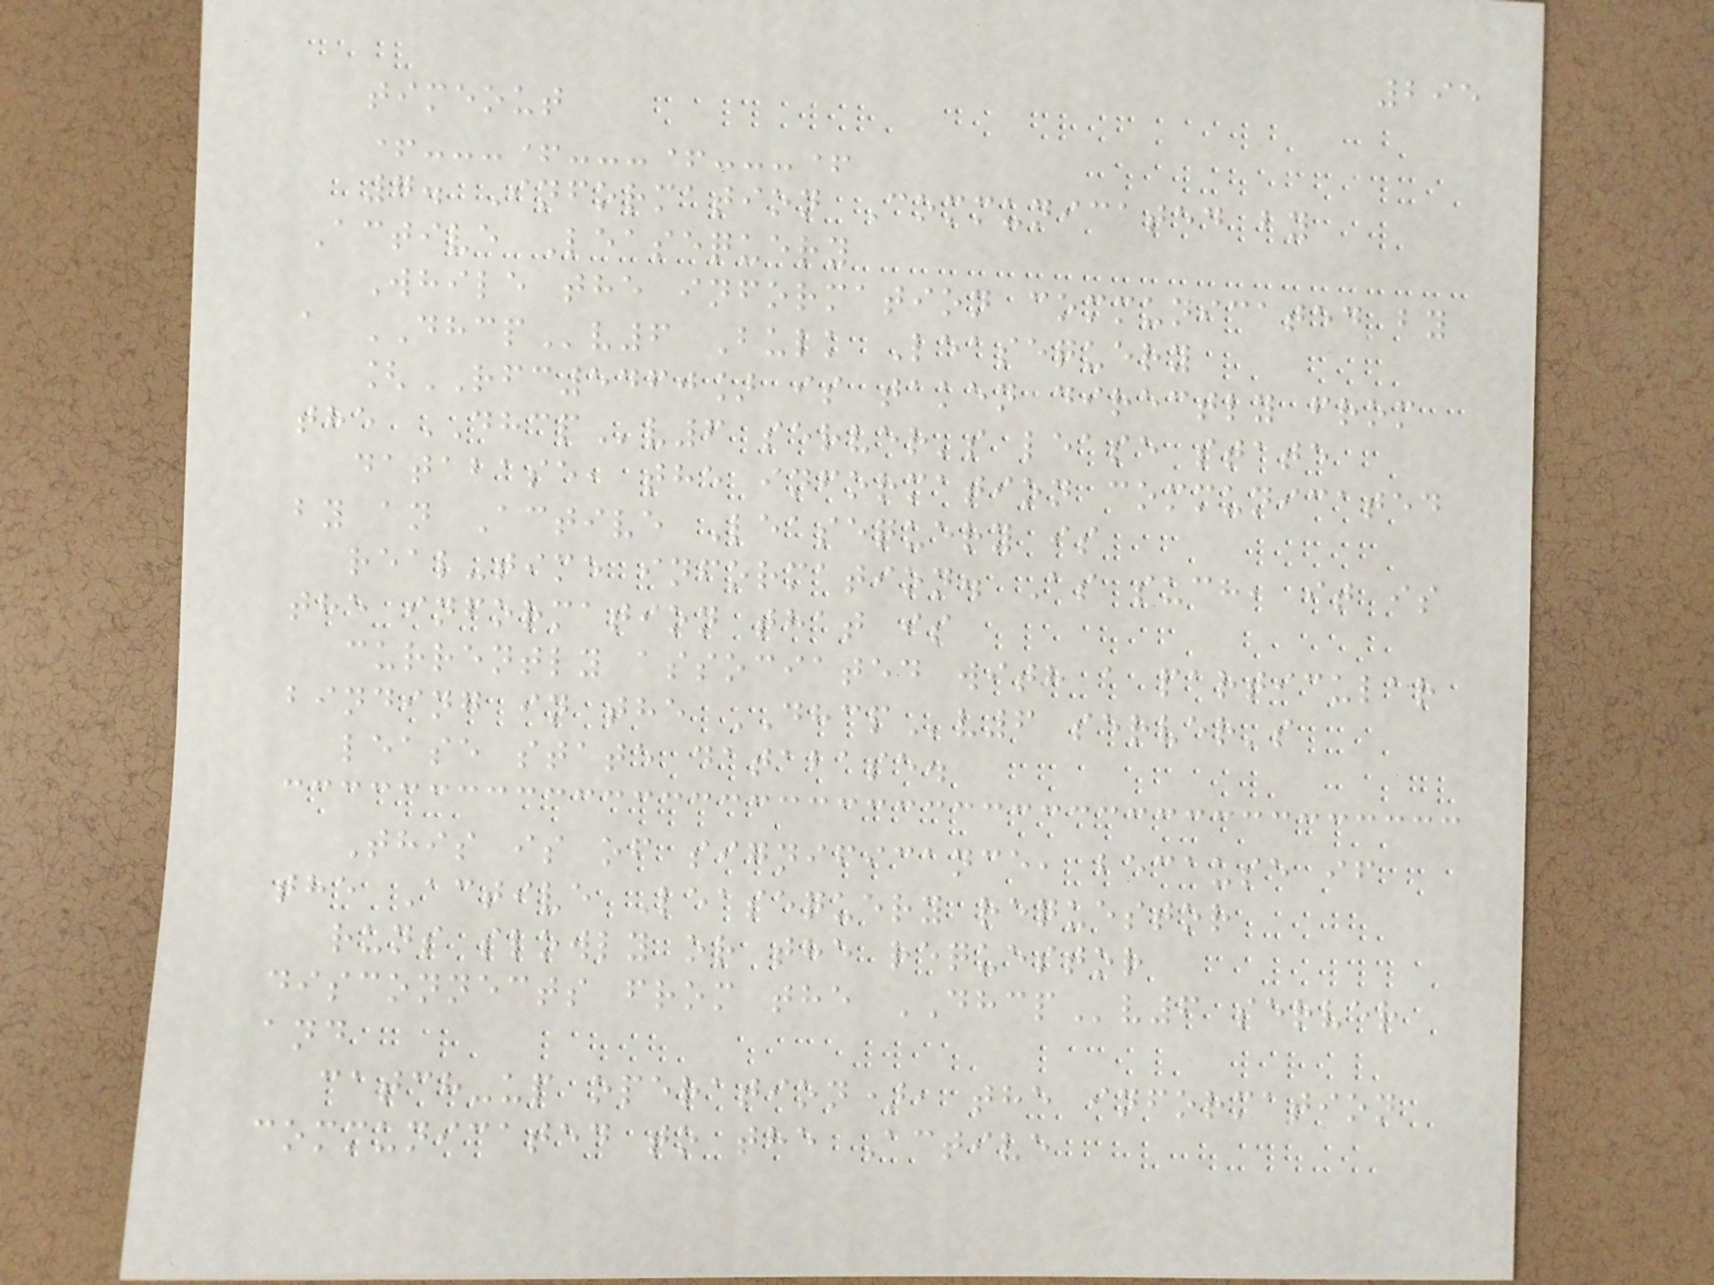295
timeout
+---+---+---+
7. Information Communicated by
Active Leasequery
While the information communicated by
a DHCPv6 Bulk Leasequery
[RFC5460] is taken directly from
the DHCPv6 server's lease state
database, the information communicated
by an Active Leasequery is
real-time information. As such, it is
the information that is
currently associated with a particular
binding in the DHCPv6 server's
lease state database.
This is of significance, because if
the Active Leasequery requestor
runs slowly or the requestor
disconnects from the DHCPv6 server
and
catch-up operation), the information
communicated to the Active
